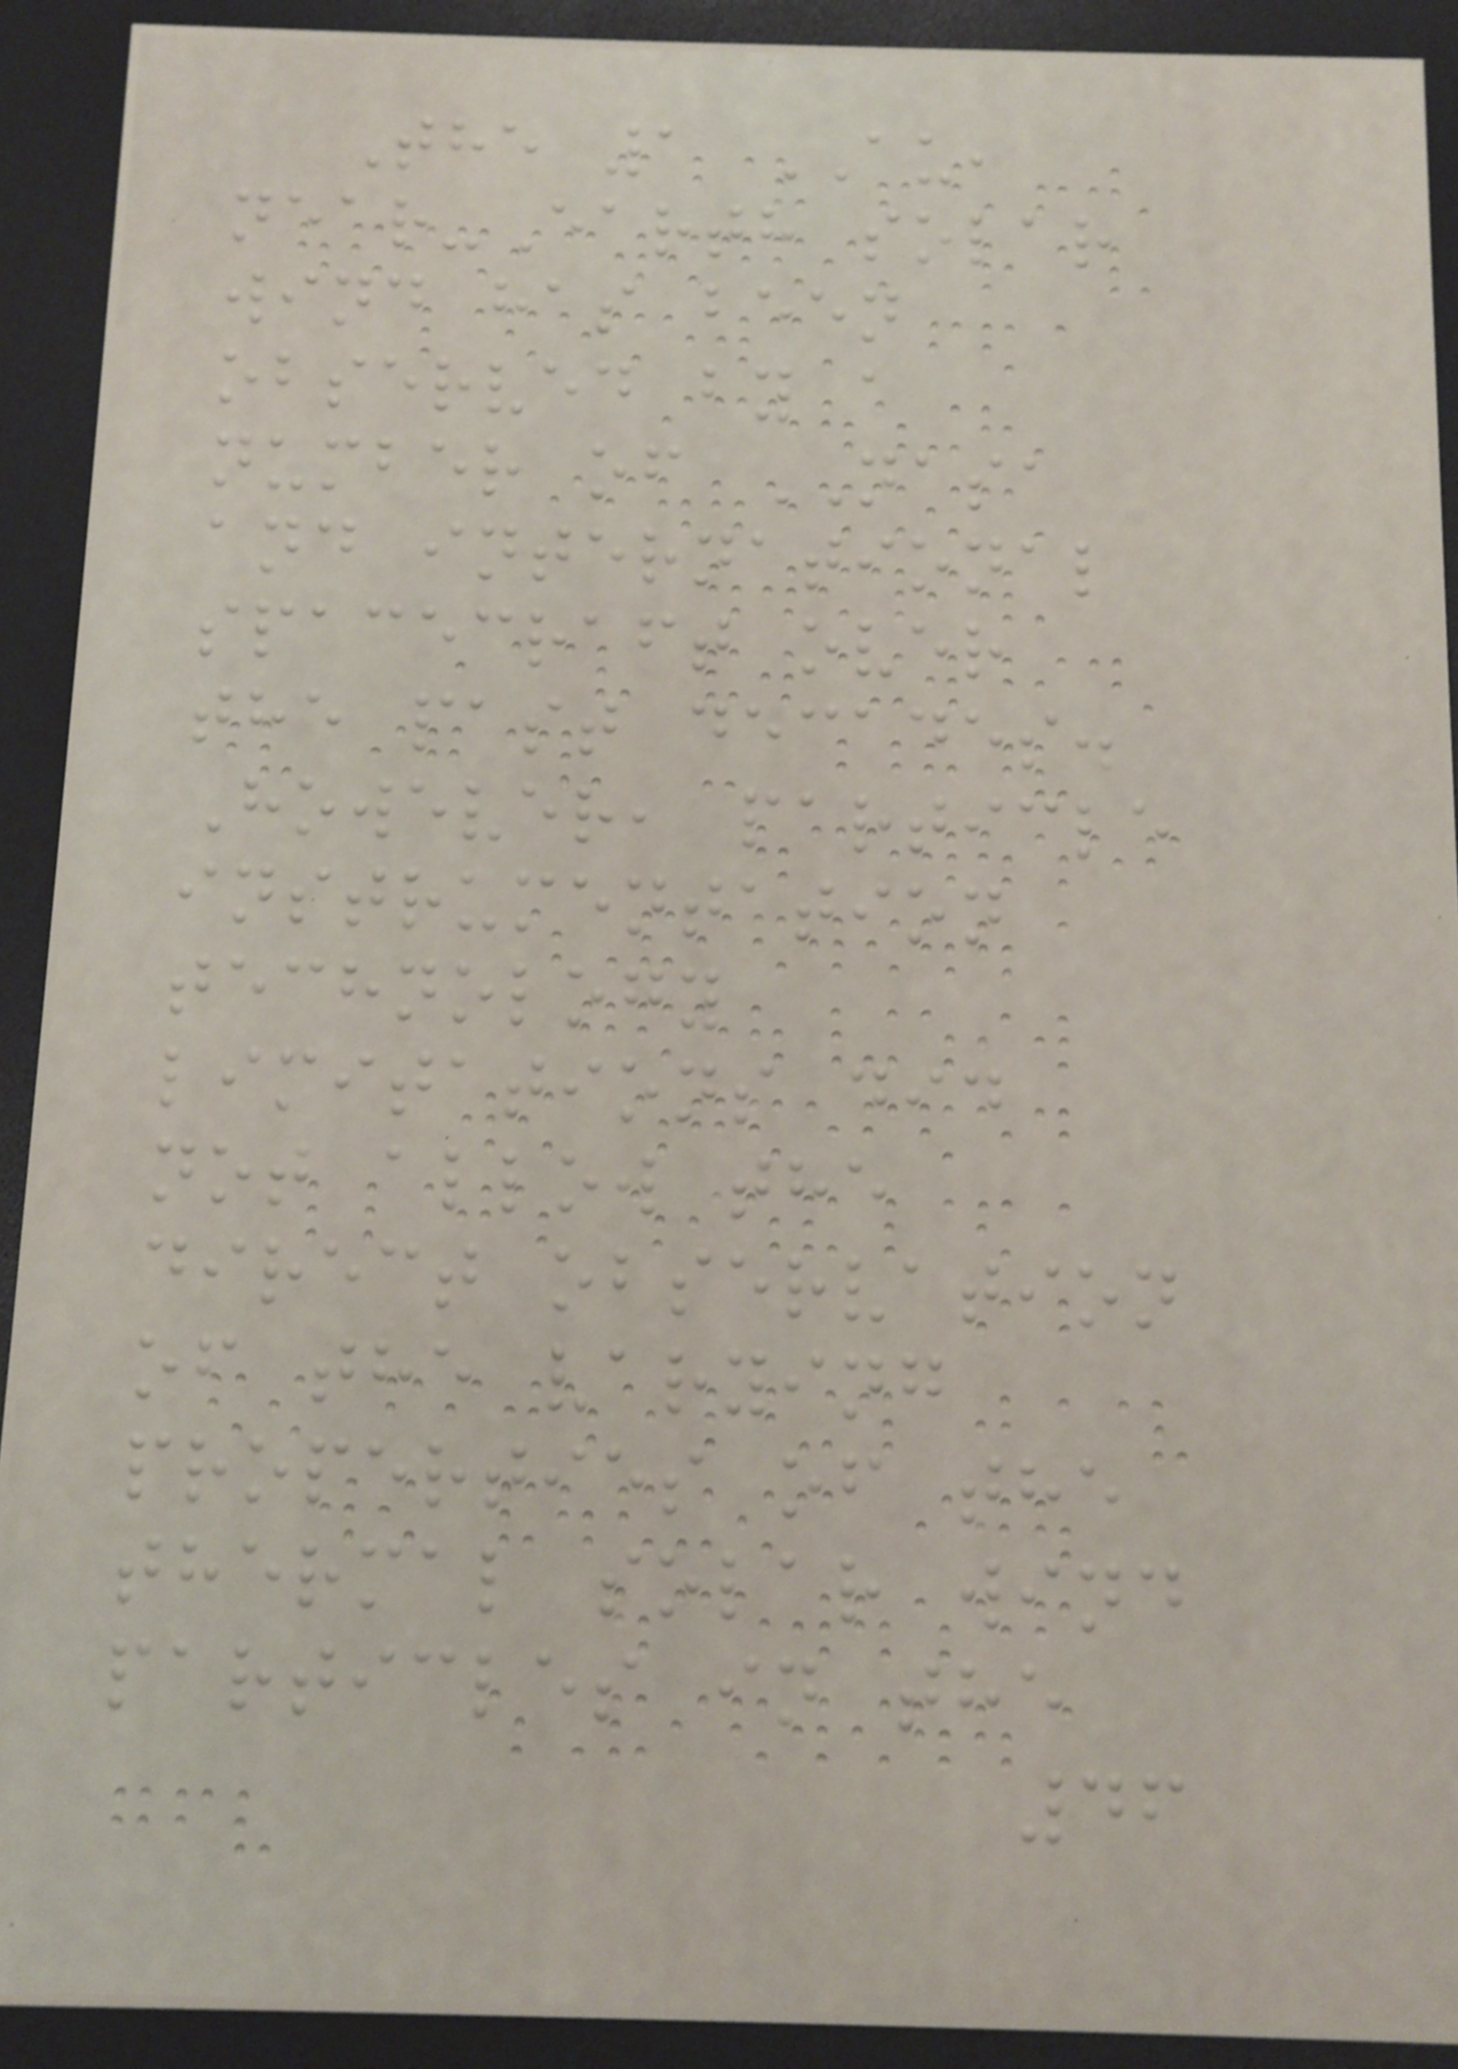The 1 AU,
near-Earth solar
wind has been
observed by a
number of NASA
and international
spacecraft over
the past decades.
However, particle
instrumentation
technology
limitations did
not allow the
direct observation
of the varying
properties of the
thermal solar wind
particles in the
46
